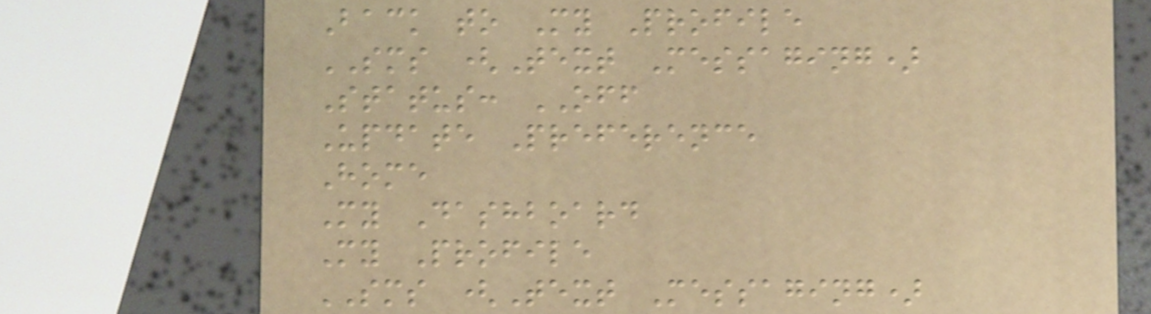Back to My Profile
SMS (Text Messaging)
Status: OFF
Update Preference
Home
My Dashboard
My Profile
SMS (Text Messaging)
